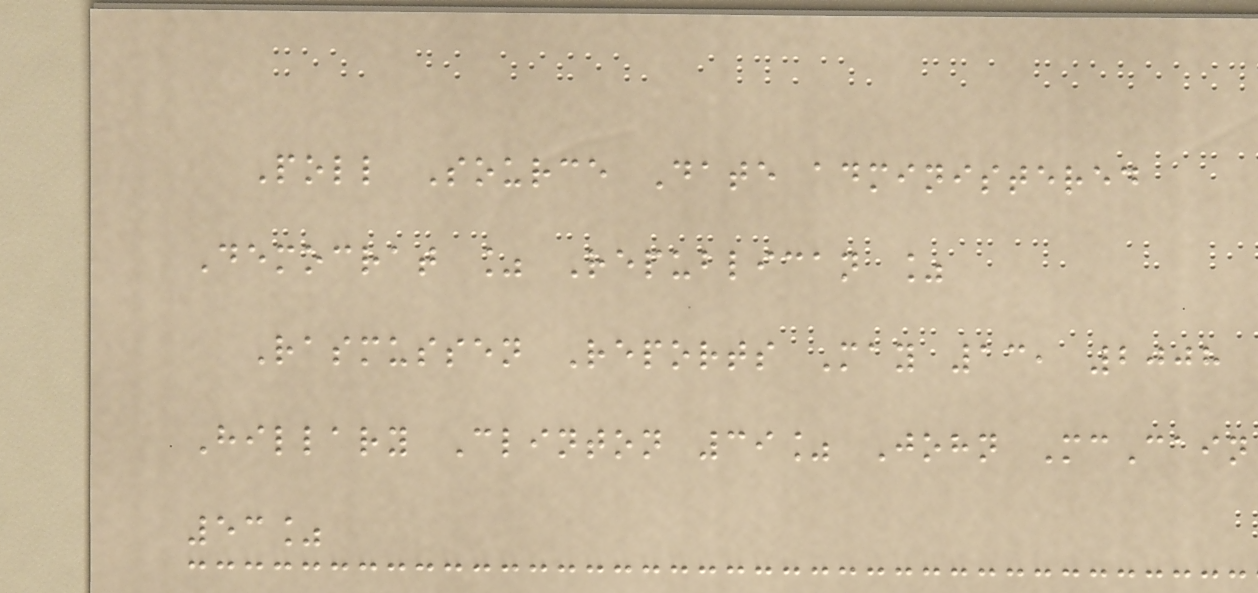Poll Source Date administered
Democrat % Republican %
Rasmussen Reports May 13, 2008
Hillary Clinton 39% John McCain
53%
